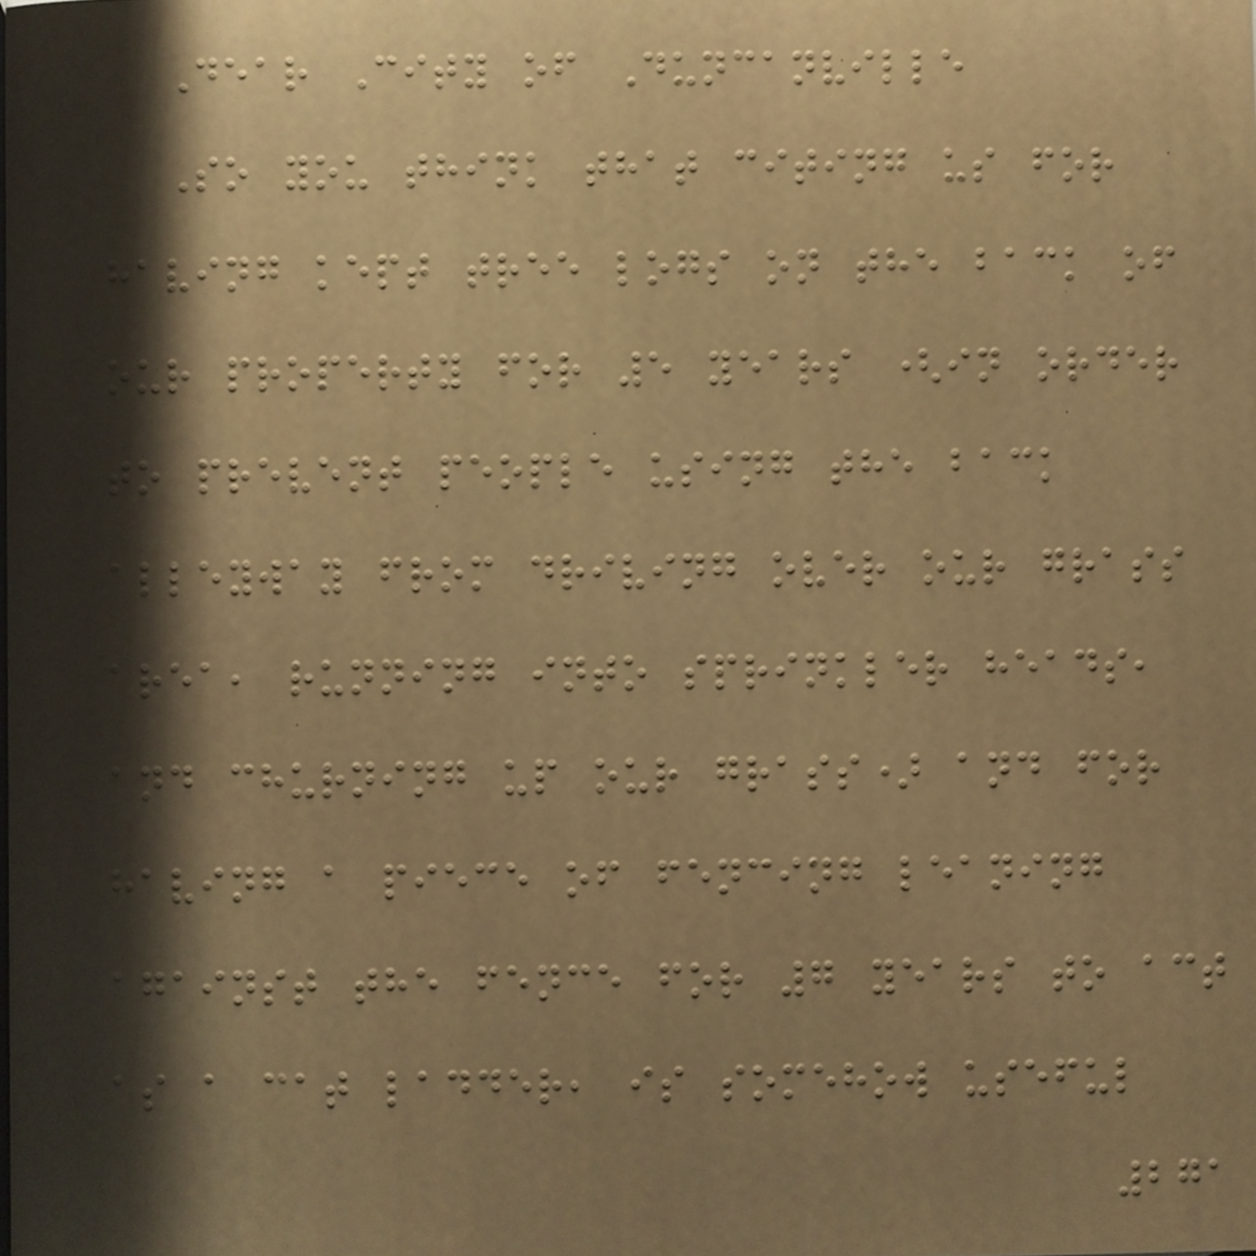Dear City of Duncanville
So you think that citing us for
having kept tree logs on the back of
our property for 5 years (in order
to prevent people using the back
alleyway from driving over our grass
area, running into sprinkler heads,
and churning up our grass) and for
having a piece of fencing leaning
against the fence for 7 years to act
as a cat ladder, is somehow useful
271
